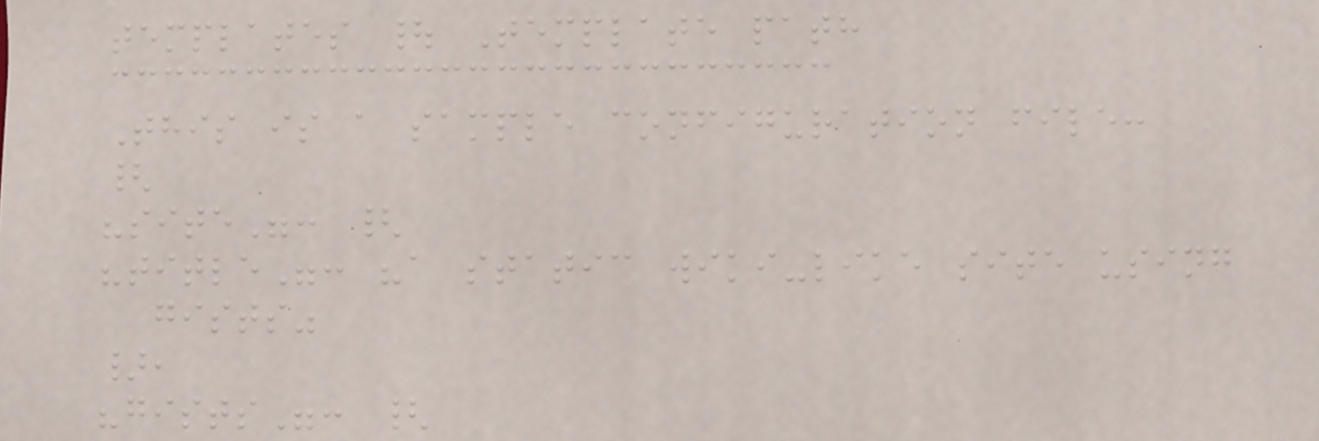templates | Template path
This is a sample configuration file:
{
"site": {
"title": "a static wiki-like site using
gists"
},
"gists": {
